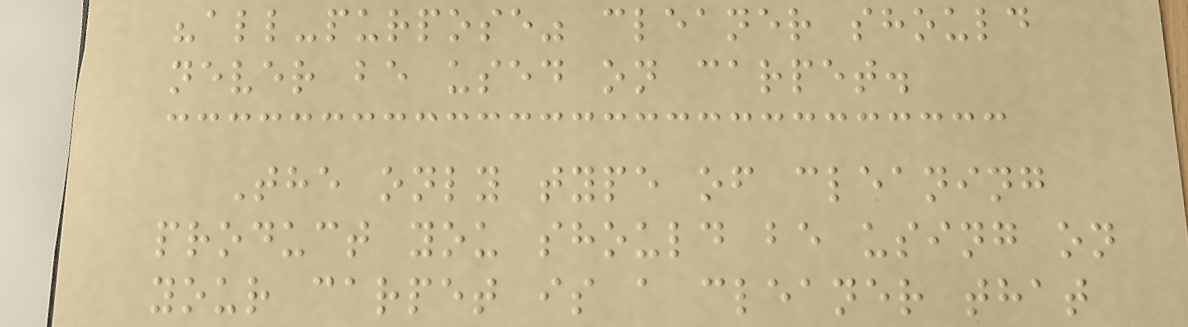"all-purpose" cleaner should
never be used on carpet.
The only type of cleaning
product you should be using on
your carpet is a cleaner that
